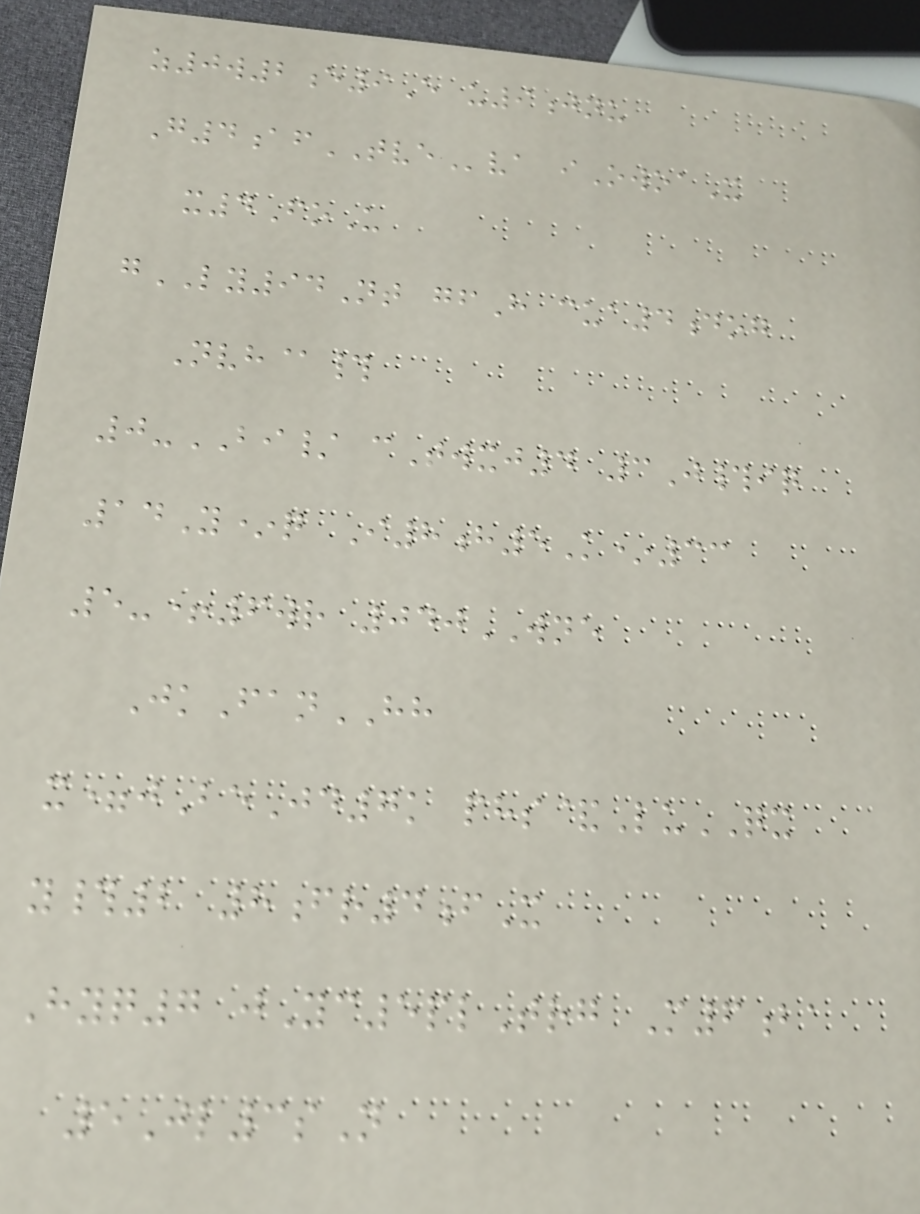z0w2e9E u9jnu
G4afTVEva iOwoaX
x4FoU
gLY94Nt gfH cua4dog
Nvh@#
0-BI/ cTwxj4 3J#iq
14Y*q I8h5K*33
5-+6wr 040WNE
JkFanHH
x=jBeJd7k phs&LuQX
y#2 8fr4fX
Hyq7 jYc5plTrg M6ba
5Jl3sN
